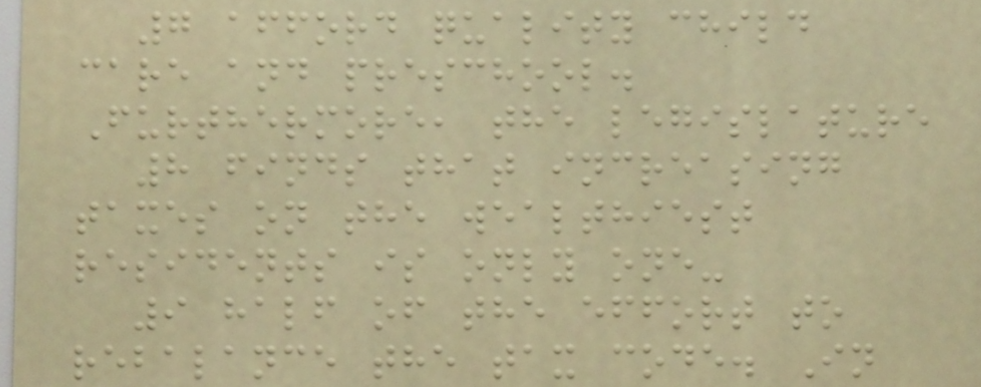7 afford quality child
care and preschool.
Furthermore, the legislature
8 finds that increasing
taxes on the wealthiest
residents is only one-
9 half of the effort to
rebalance the tax code. In
